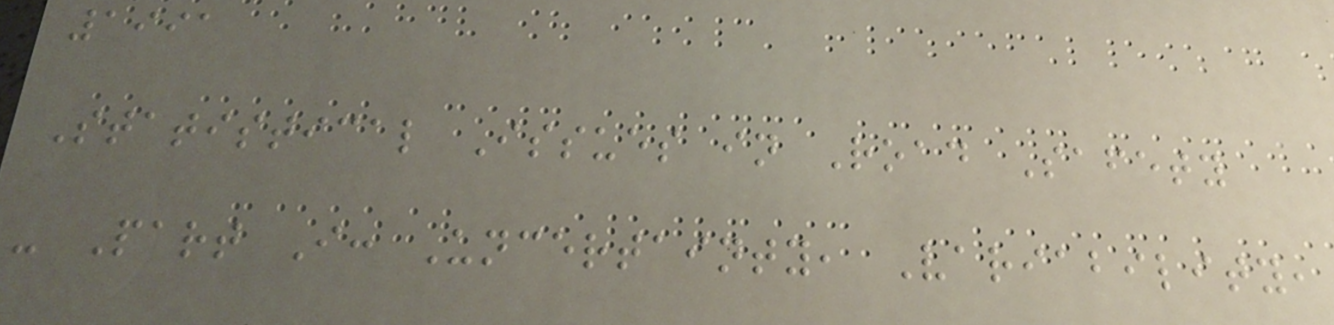1991
Statistical Issues in Road Safety
- Part I: Uncertainty, Variability,
